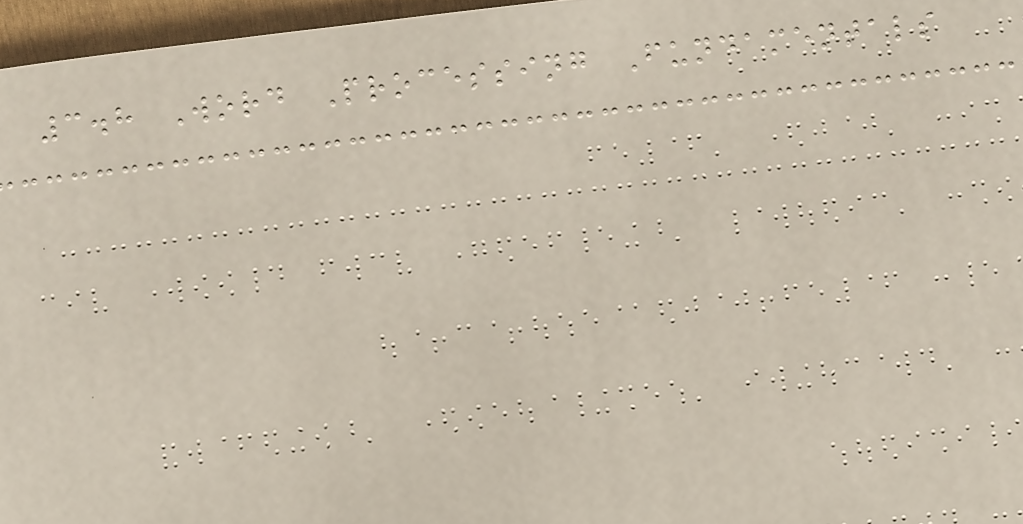3.8 Word Processing Fundamentals
